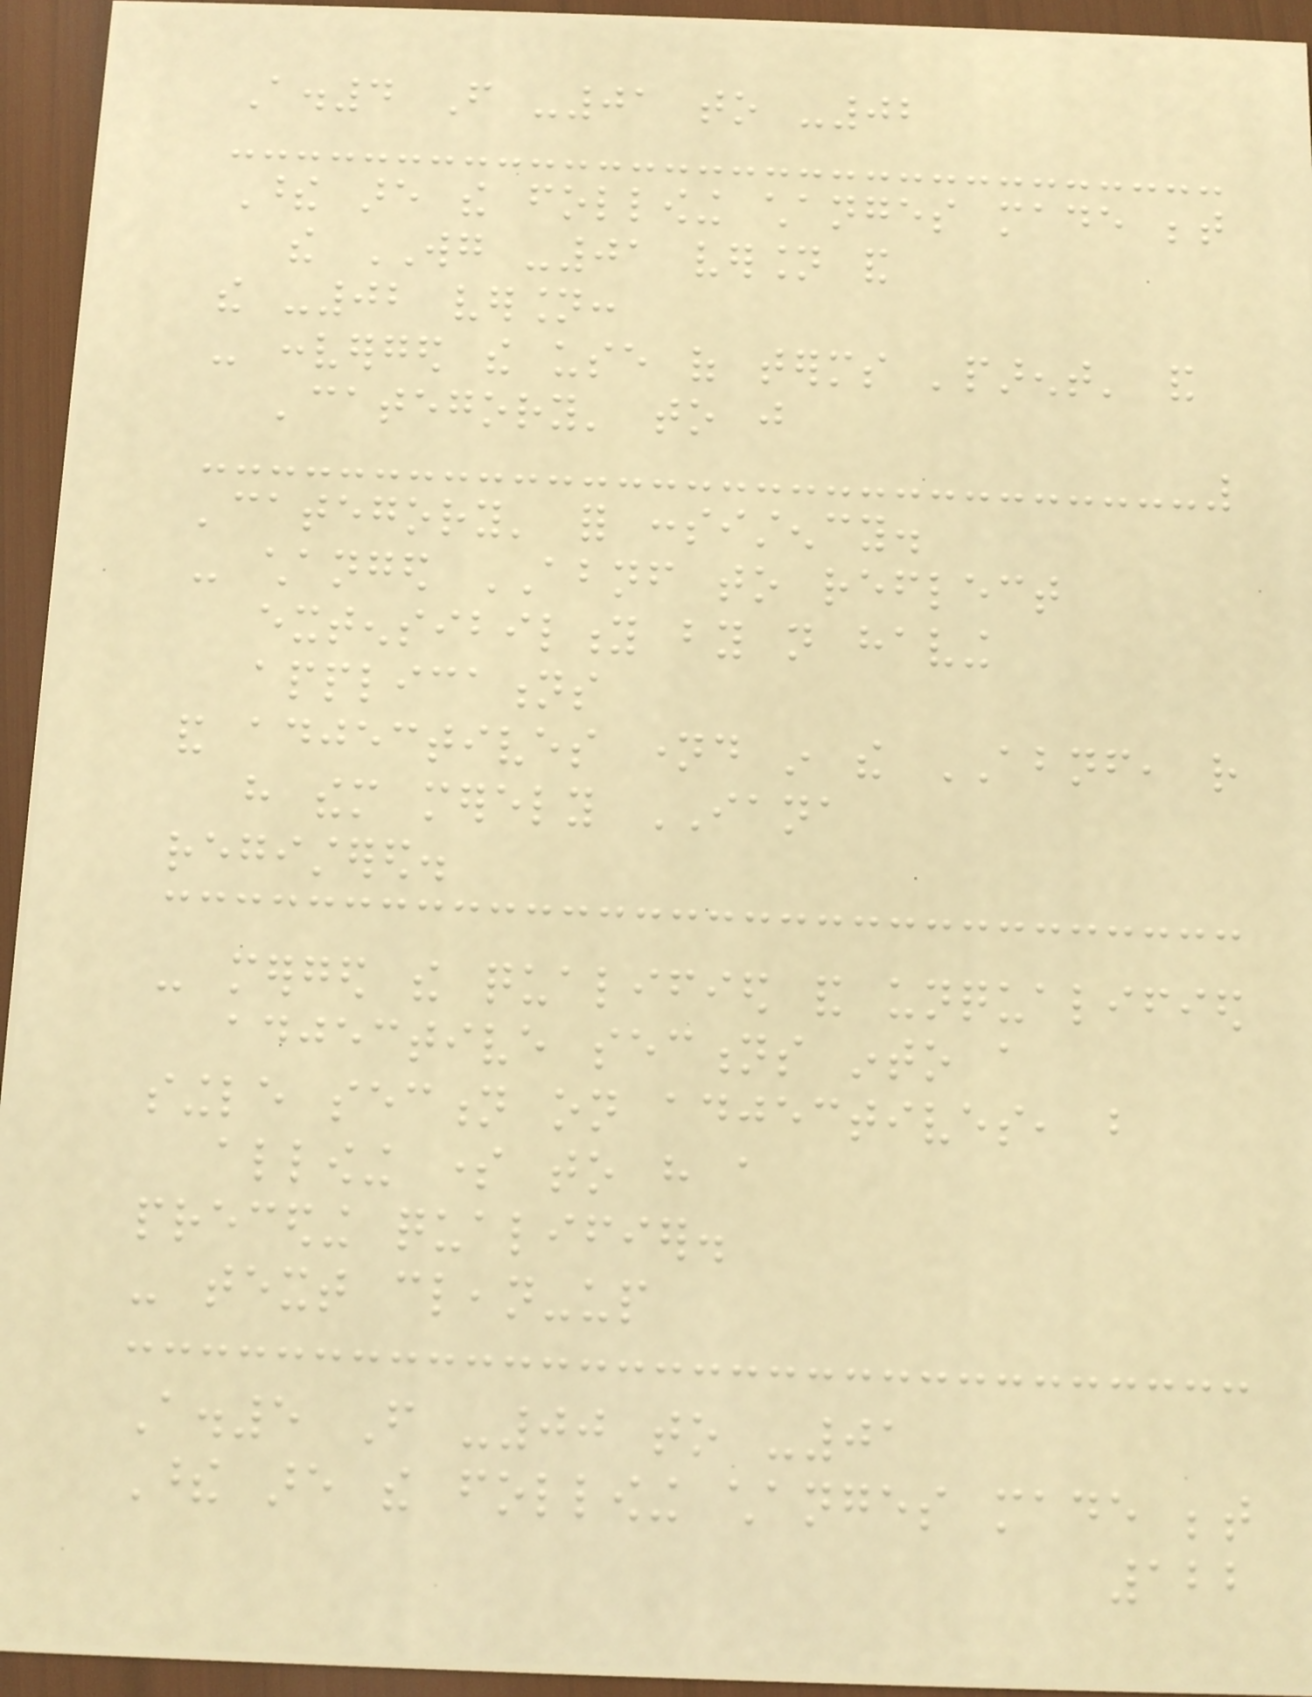A.4 From -01 to -02
These are the following changes made between
the WG -01 version and
the -02 version:
- converged the use of terms 'parent' and
'category' to just
'category' for consistency.
- changed ABNF to reflect
extensibility by not having
applications
and adjectives named in the ABNF, rather
have them merely IANA
registered.
- merged the qualified and unqualified
adjective sections into a
single section on adjectives, but
allowing some to have a
preceding qualifier.
- text clean-up
A.5 From -00 to -01
These are the following changes made between
122
